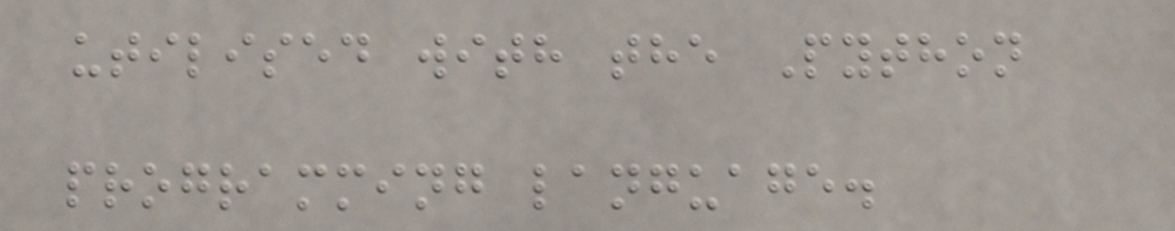utilised with the Python
programming language.
